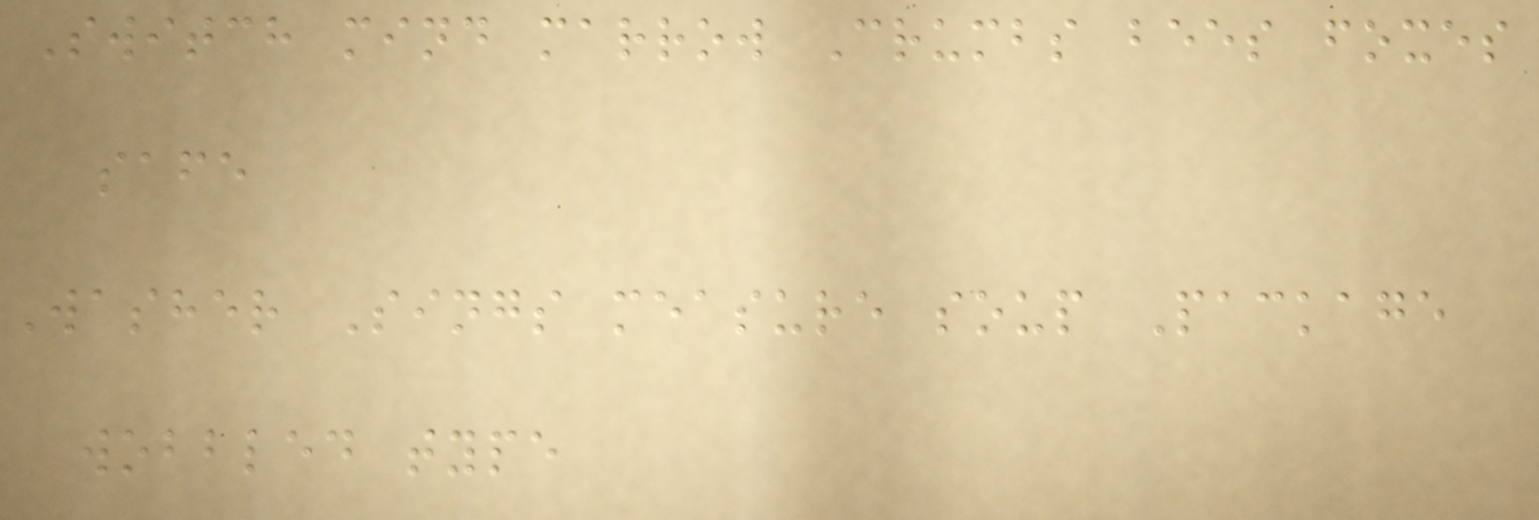Switch mind marrow Crumbs bees foxes
safe
Washer Sings measure soup Package
wobbled type
